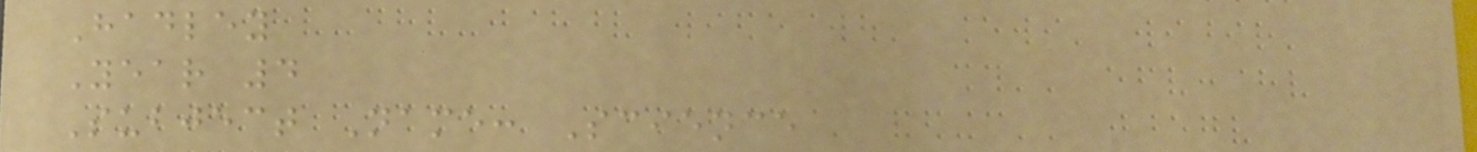Hadley
Year 4
Subject Name: Science
